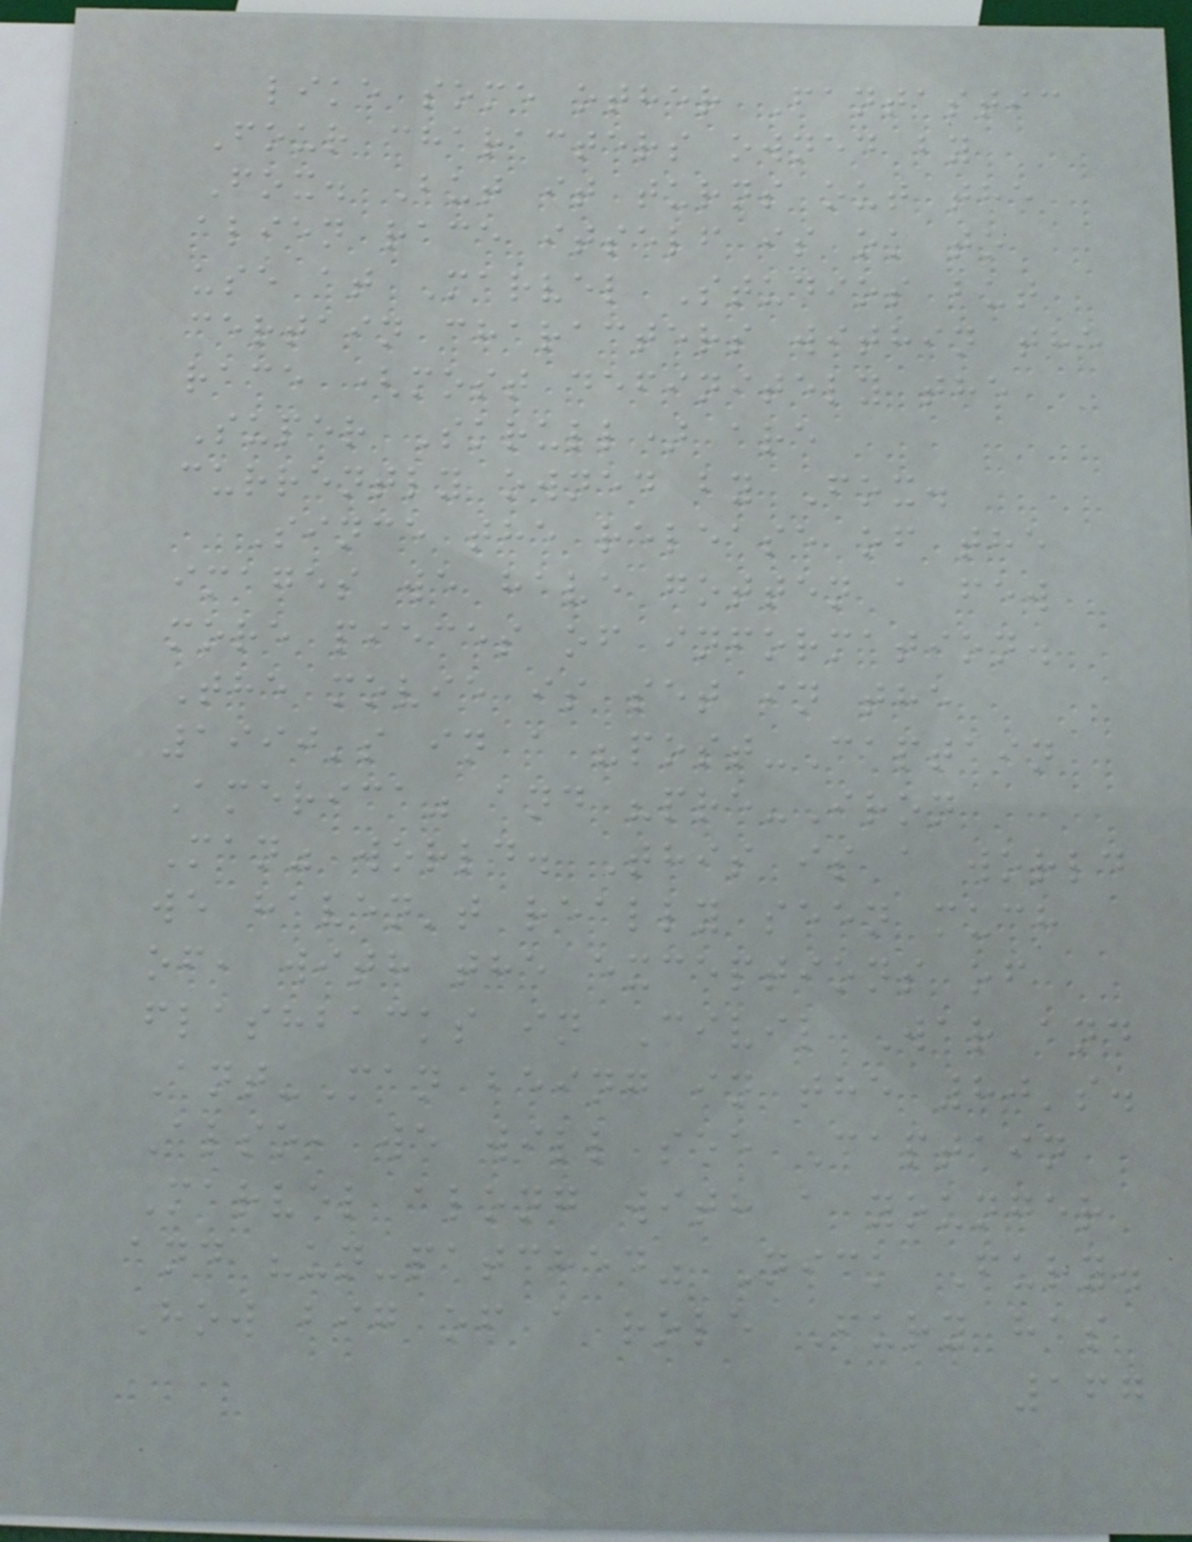like some other Fantastic
Four characters owned by
Fox. But it turns out the
alien race itself is ok to
use at Marvel Studios but
certain characters within the
race (most definitely the
Super Skrull) are
currently owned by Fox.
Since the release of the
images we have gotten a few
more pieces of information.
The movie is set in the
1990's in a "post-Captain
America" and "pre-Iron
Man" world. This is a world
we haven't really seen much
of, with the exceptions of
flashbacks in Civil War and
Ant-Man being in the 80's.
Also, we will see Captain
Marvel along with a younger
and "un-patched" Nick Fury.
How big of a role Fury has
167
